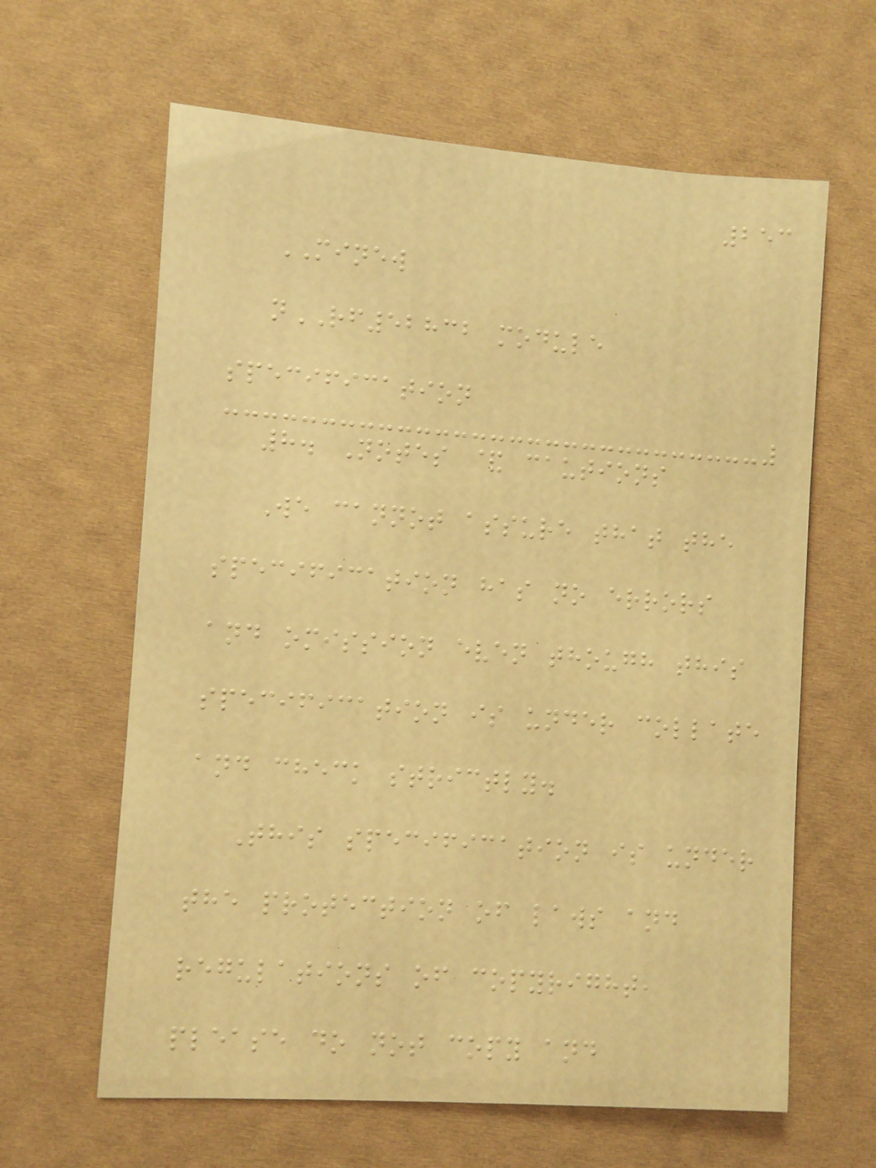253
MINEW
nRF52832 module
specification
8. Notes & cautions
We cannot assure that the
specification has no errors
and omission even though this
specification is under collate
and check strictly.
This specification is under
the protection of laws and
regulations of copyright,
please do not copy and
